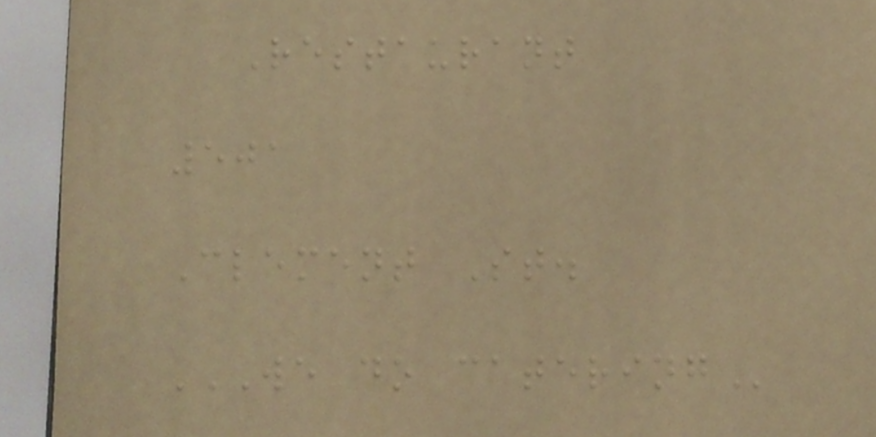Restaurant
501
Clement St.
WE DO CATERING
